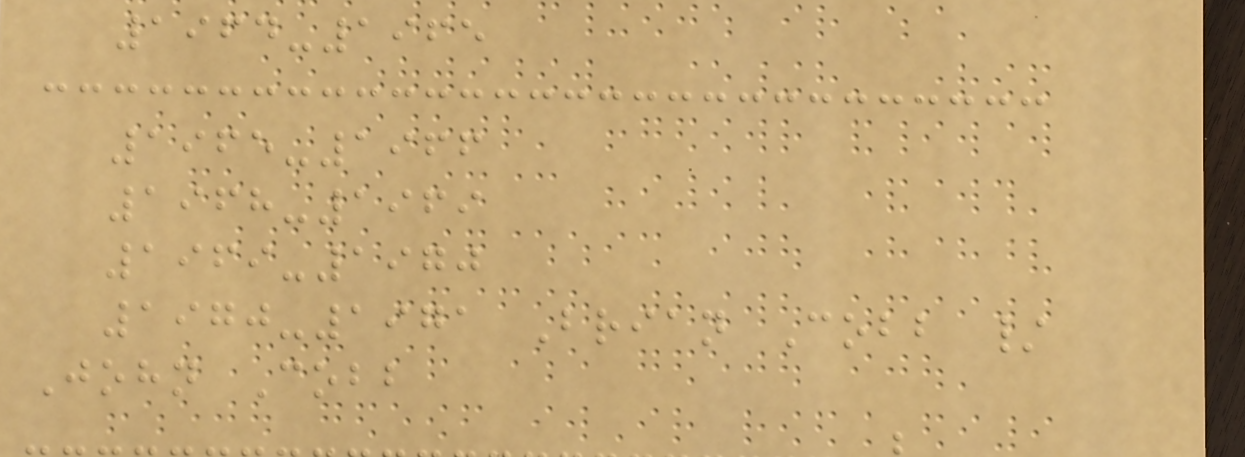1964-1965
1965-1966
1968-1969
1969-1970
1970-1971 Brian Cobb /
John Cobb
